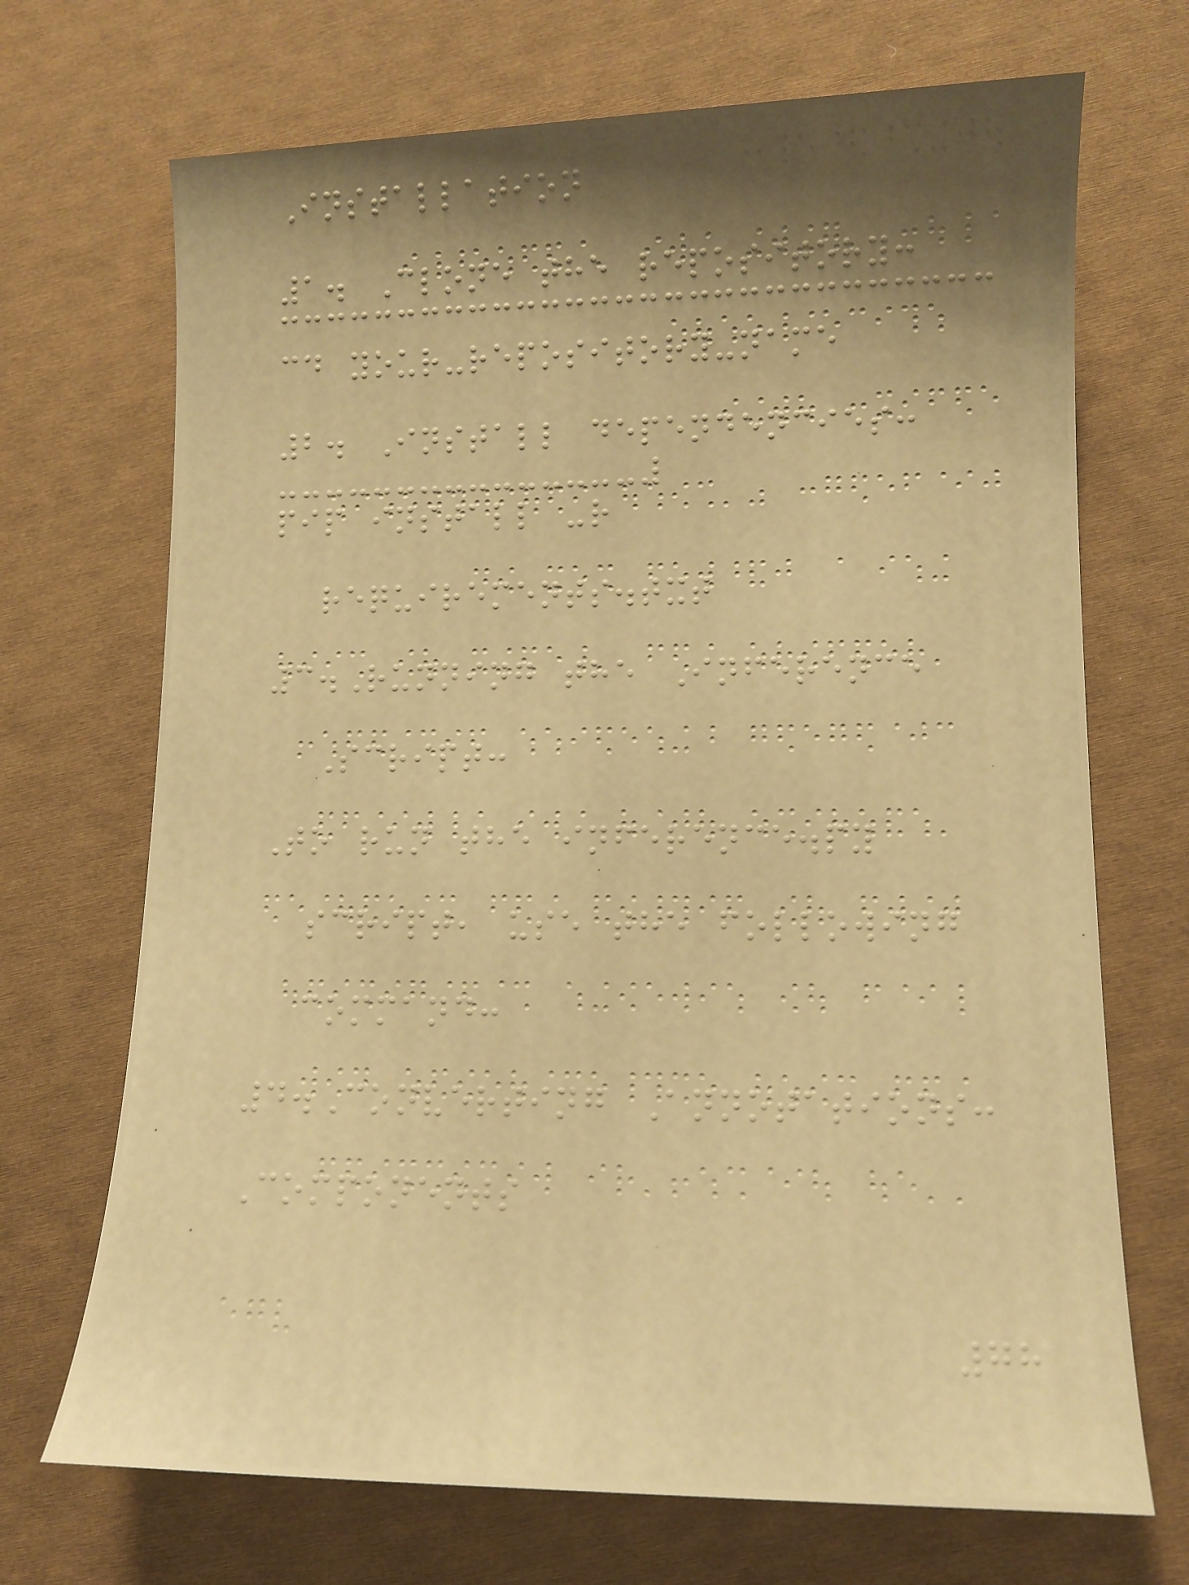Installation
1. Clone the repository:
cd your-repository-name
2. Install dependencies:
pip install -r
requirements.txt
3.Running the Inference
Script:
To run the inference.py
script, use the following
command:
4.Converting Annotations:
Components
78
